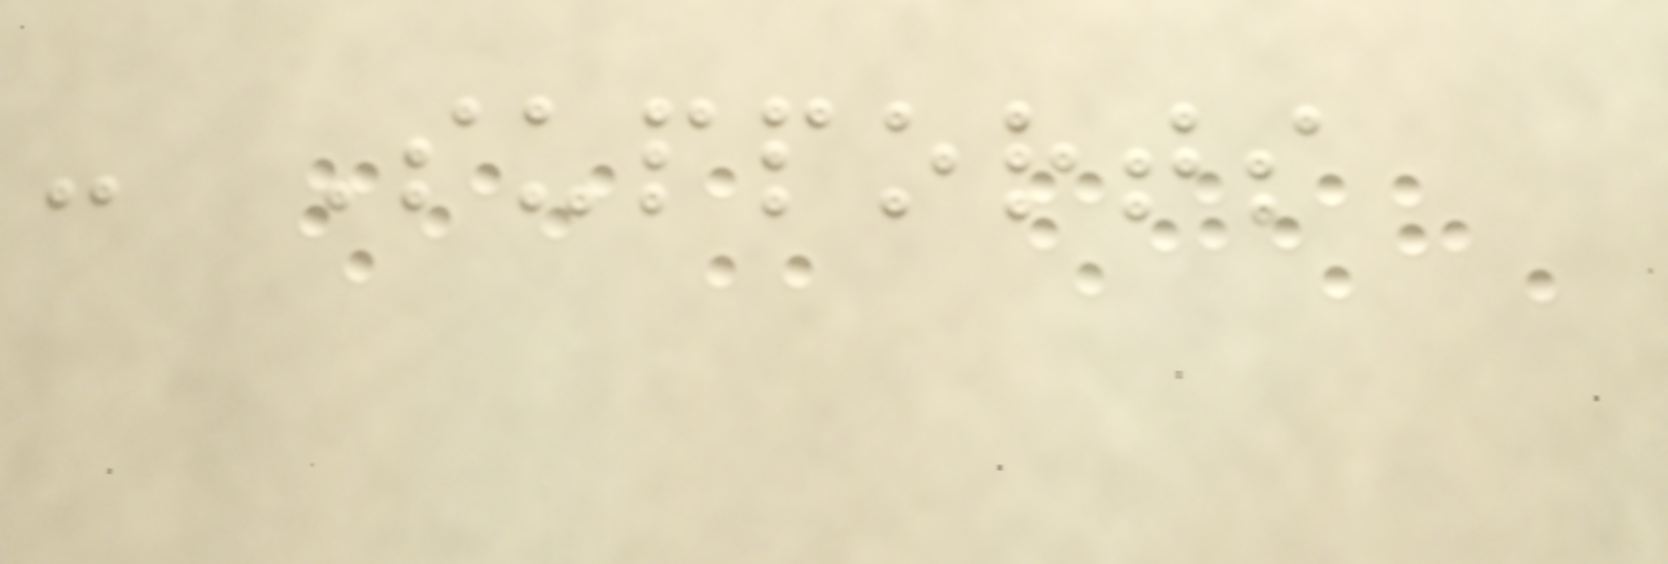- Supports
